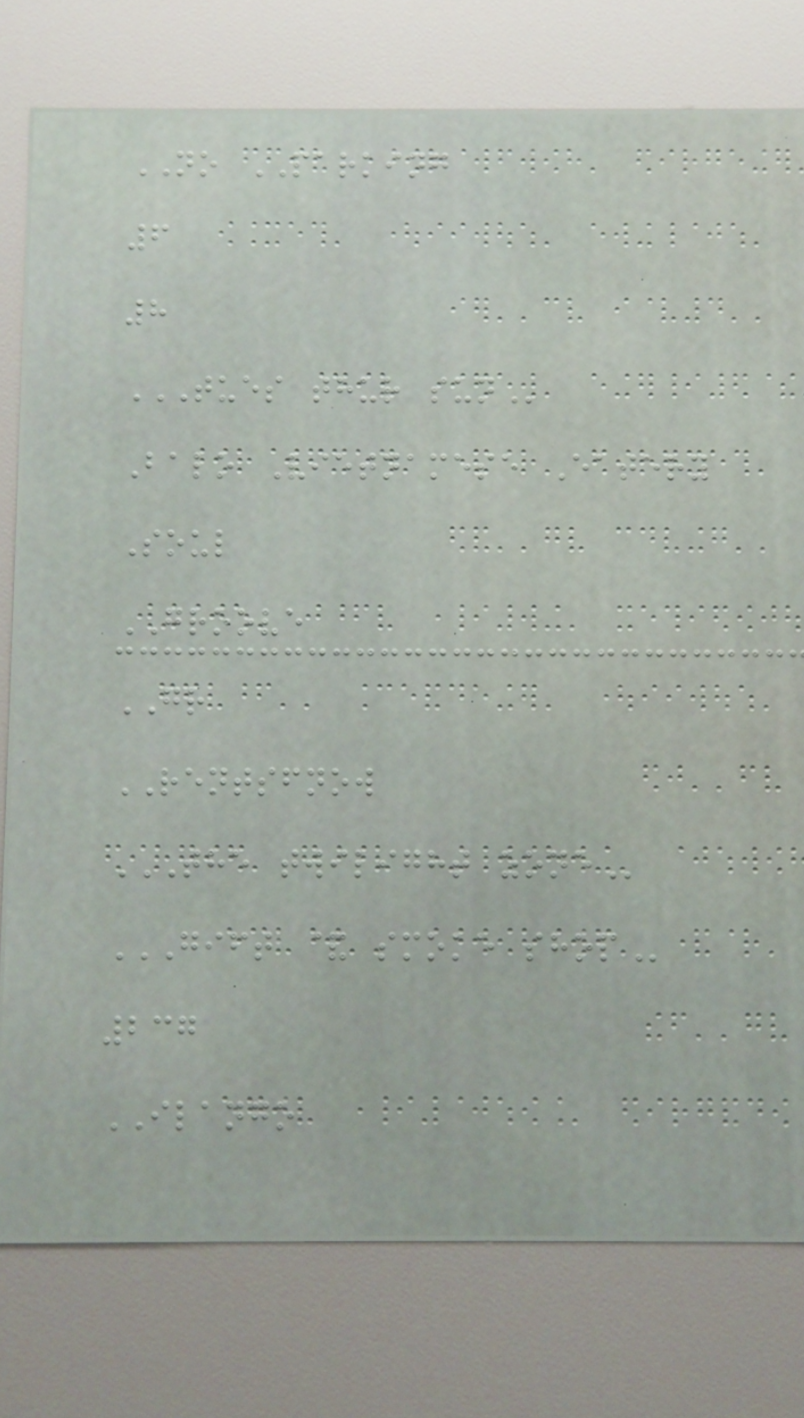NO PARKING
6
8
TUES THUR SUN
Balo Vietnamese Eatery
Soul
GROOVE
GR
RENTSFNOW
THE TWILIGHT ZONE
GIFT & SMOKE SHOP
237
ILANGO
